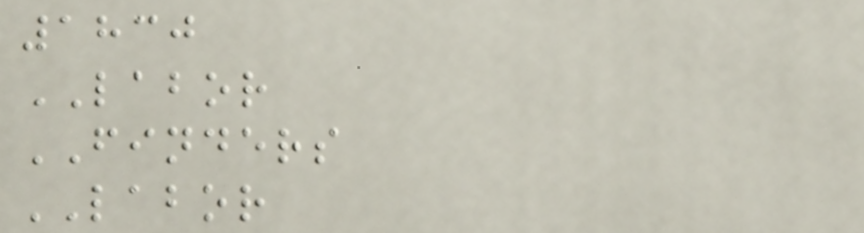1830
LABOR
FINDERS
LABOR
